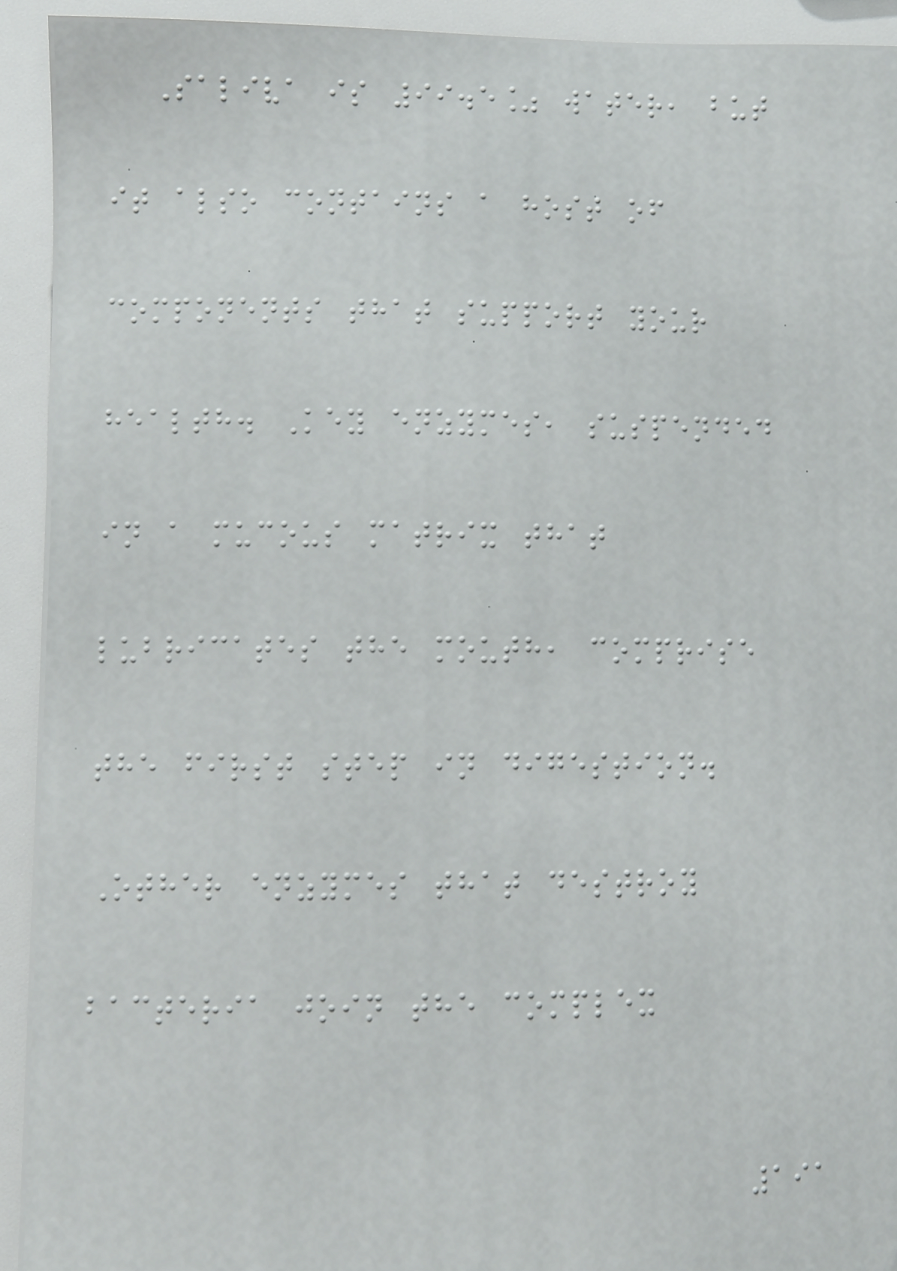Saliva is 99.5% water, but
it also contains a host of
components that support your
health. Key enzymes, suspended
in a mucous matrix that
lubricates the mouth, comprise
the first step in digestion.
Other enzymes that destroy
bacteria join the complex
191
